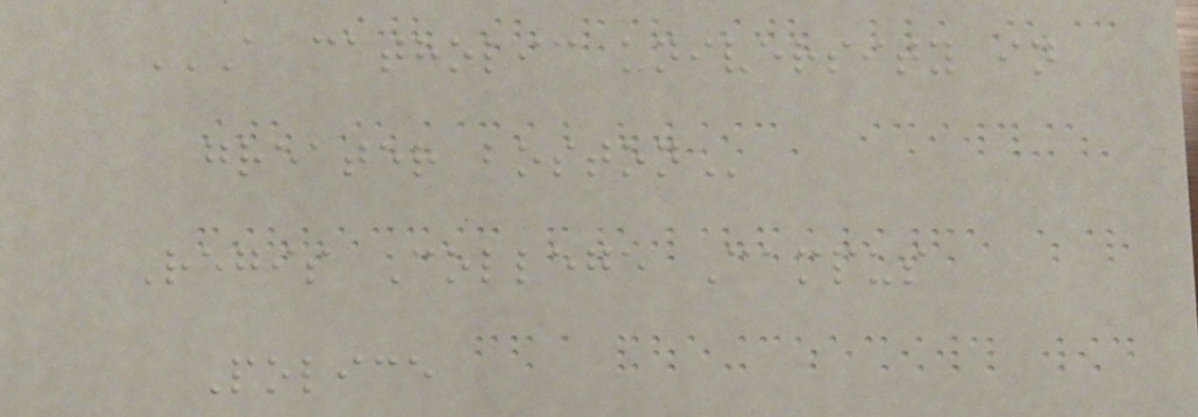A CATHOLIC UNIVERSITY IN
GREATER BOSTON
Regis College Campus
Police
